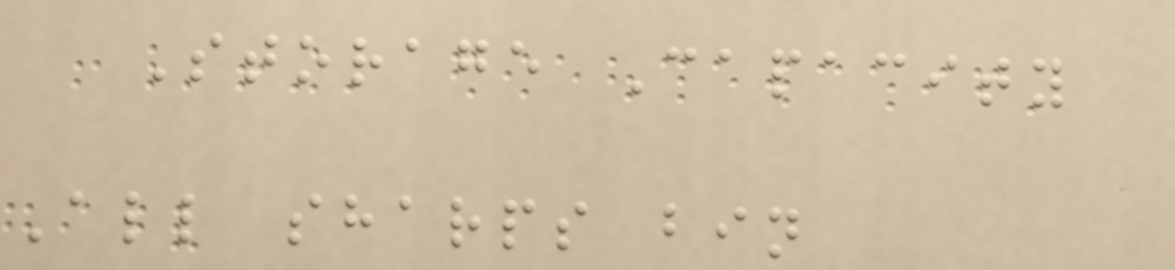Storage Capacity
All sharps bin
